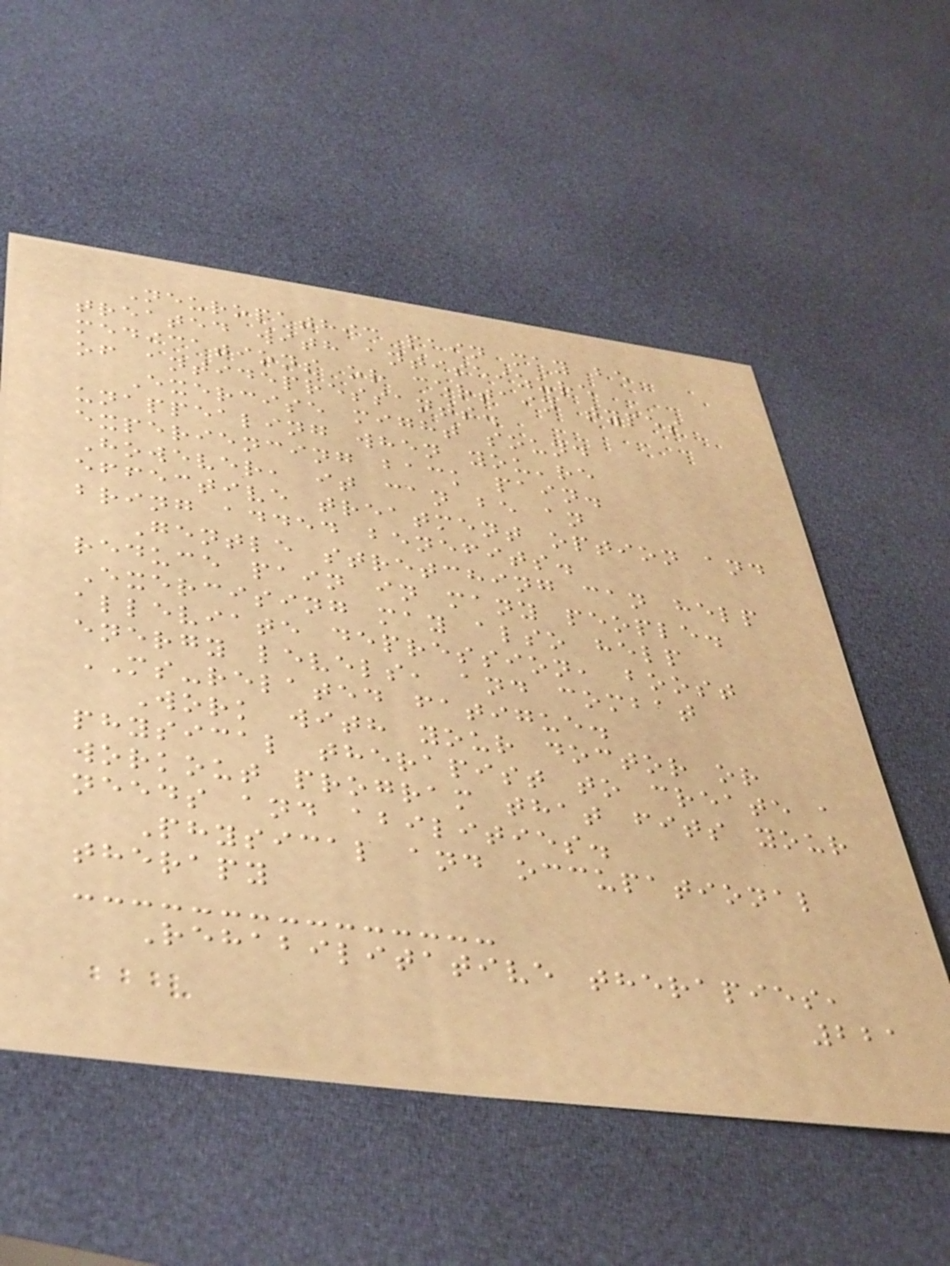Neuropathic pain may be
treated with antiseizure
medications or certain types
of antidepressants.
Exercise might sound
unappealing when you're
experiencing back pain.
However, it can be an
effective treatment option and
bring added benefits.
Gentle stretching can help
reduce pain in many people.
Exercising may also help
alleviate depression, boost
energy levels, and combat
MS-related fatigue.
Work with your doctor or
physical therapist to create a
workout program that fits your
needs and abilities.
Physical and occupational
therapy
Rehabilitative therapies,
221
